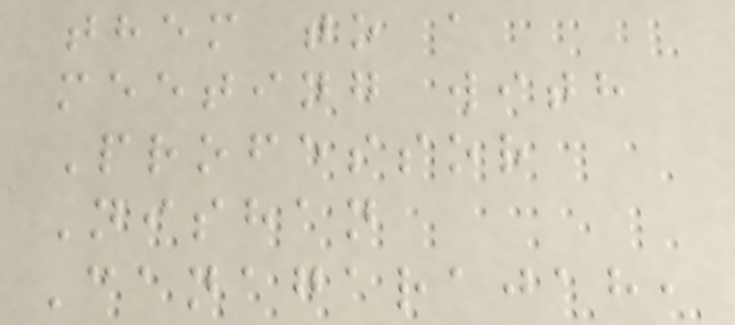them to a
meeting with
Professor
Nishan
Canagarajah,
